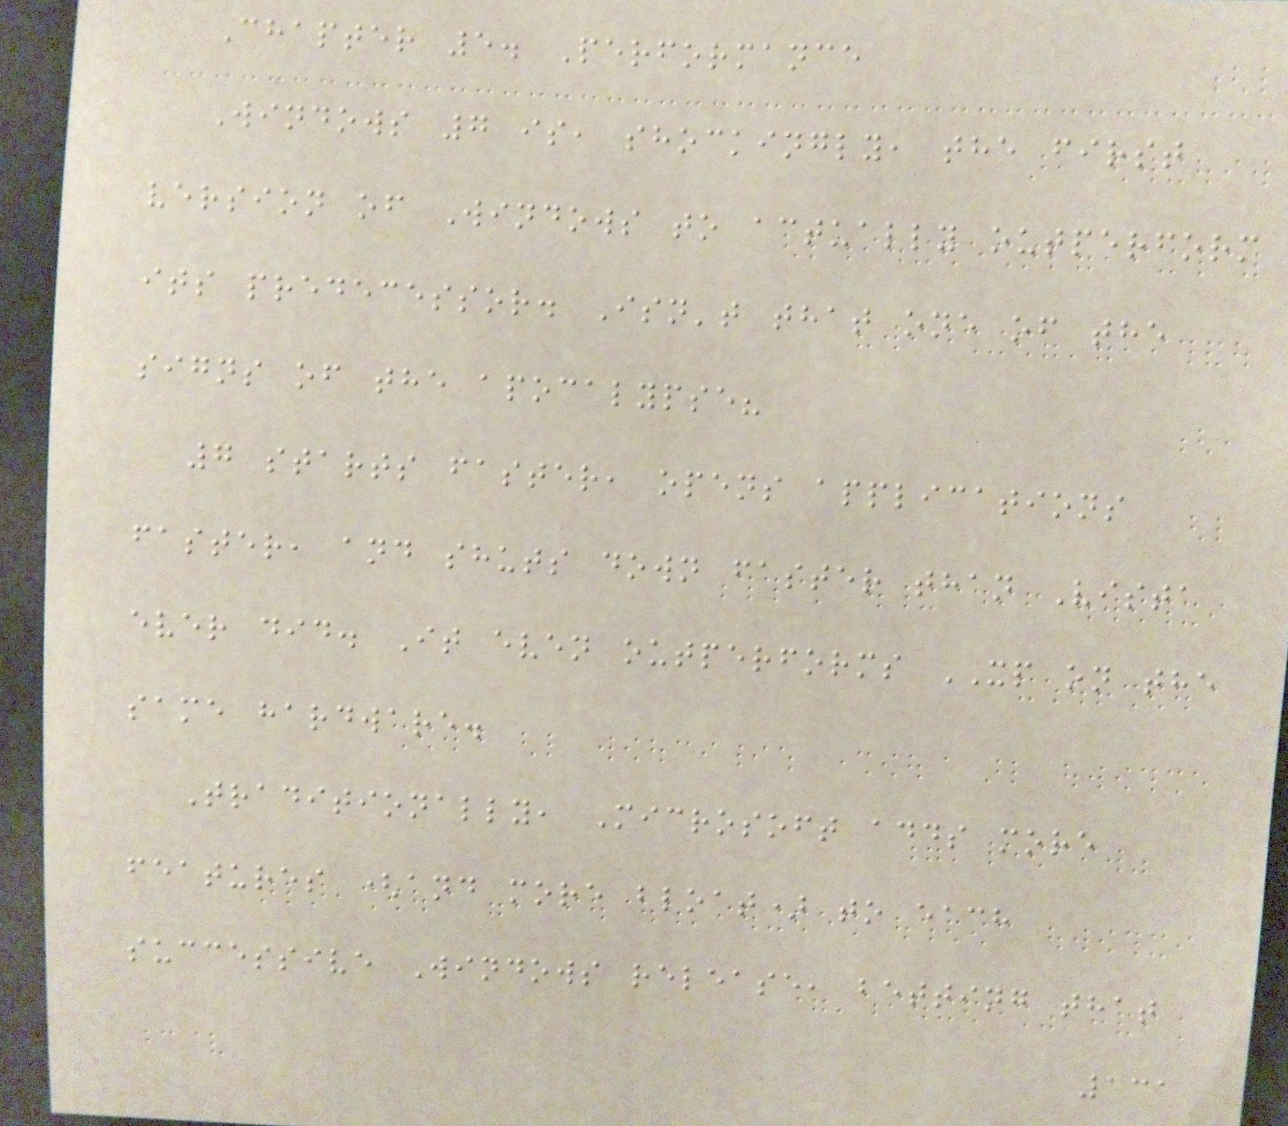Chapter 5. Performance
Windows 7 is, shockingly, the first
version of Windows to actually outperform
its predecessor. Isn't that one of the
signs of the apocalypse?
7 starts faster, opens applications
faster, and shuts down faster than Vista
ever did. It even outperforms XP on the
same hardware.
Traditionally, Microsoft adds more
features (and more bloat) to each
successive Windows release, betting that
131
